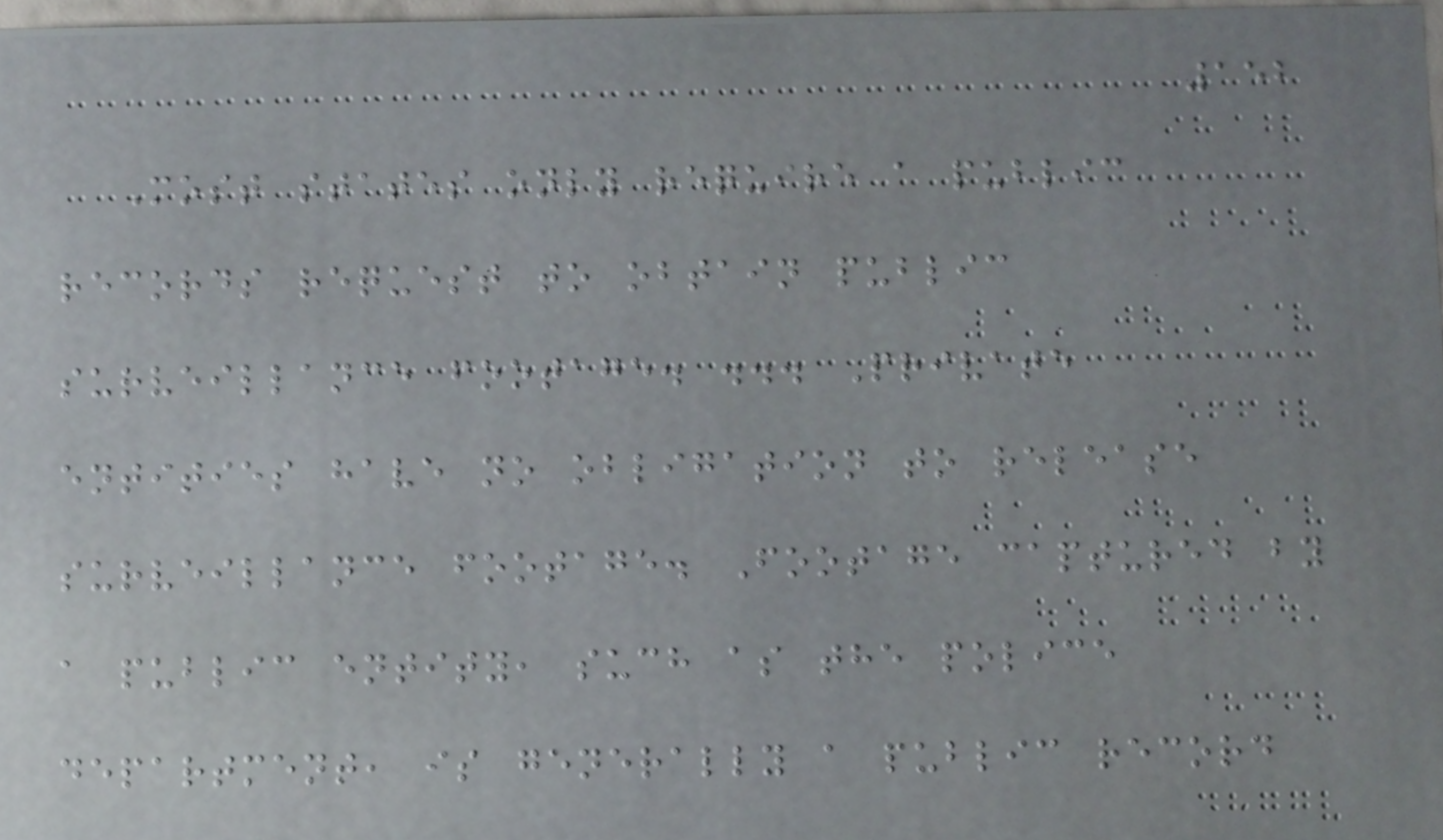152
Most states only require a public
records request to obtain public
surveillance footage. ... Private
entities have no obligation to release
surveillance footage. Footage captured by
a public entity, such as the police
department, is generally a public record
